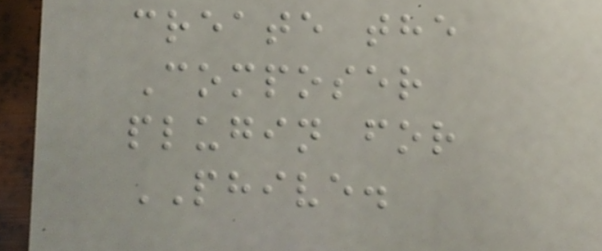create the
Composer
plugin for
PHIVE.
